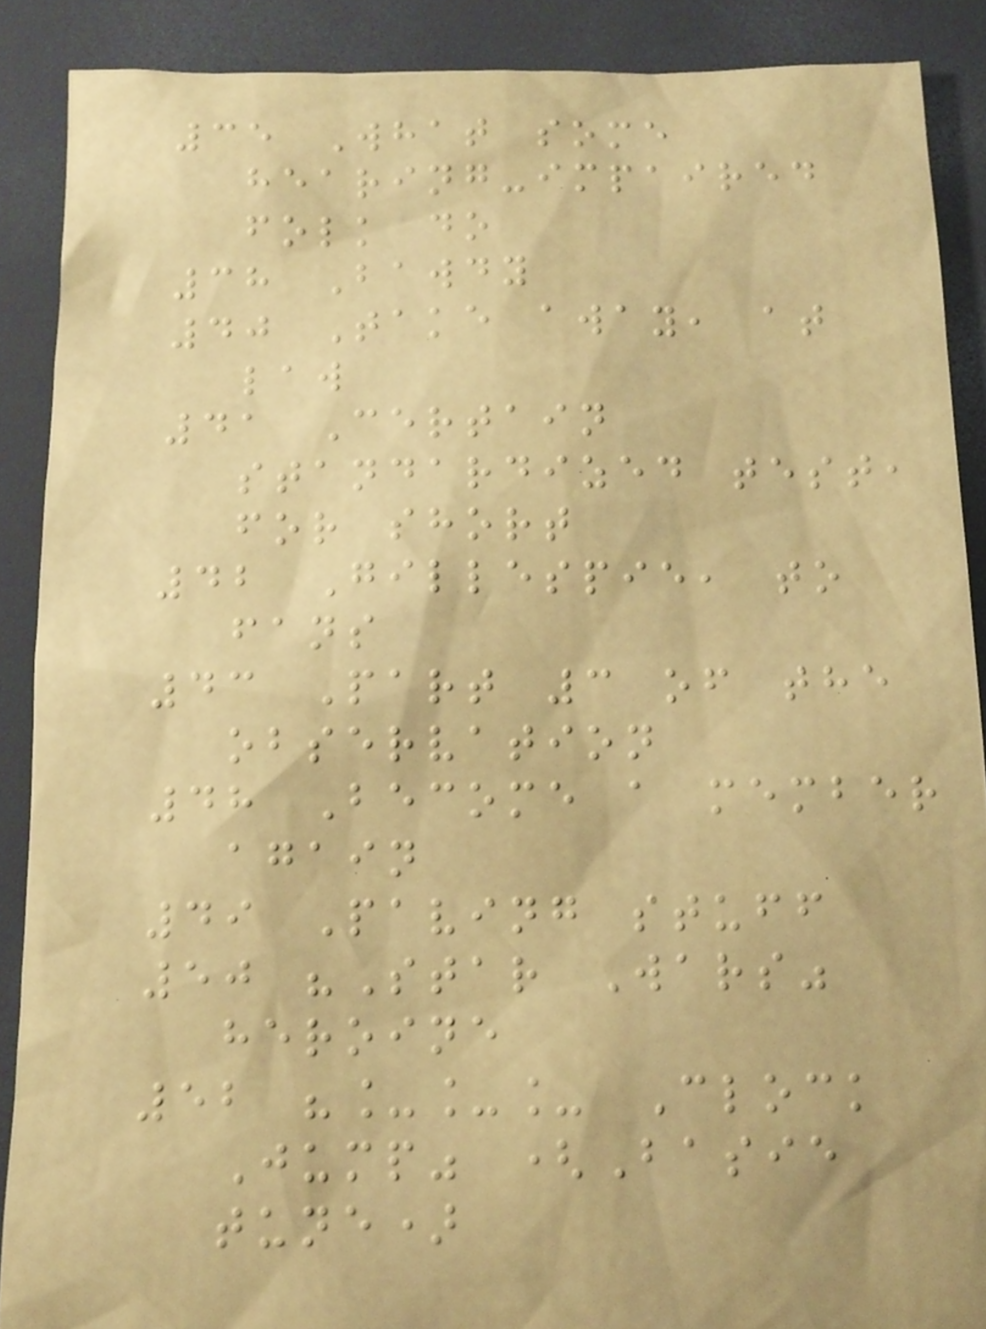35 What some
hearing-impaired
folk do
38 Bawdy
40 Take away, at
law
41 Certain
standardized test,
for short
42 Gillespie, to
fans
43 Part 3 of the
observation
48 Become a member
again
49 Paving stuff
50 "Star Wars"
heroine
52 "___ Clock
Jump" (Basie
tune)
